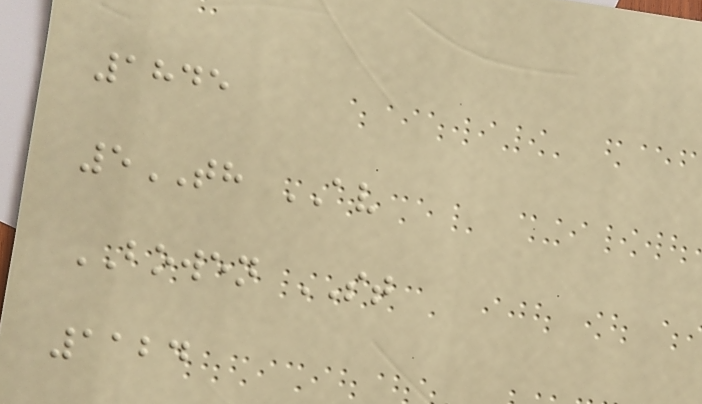1845
5TH AV
BOWEN ST
1124
